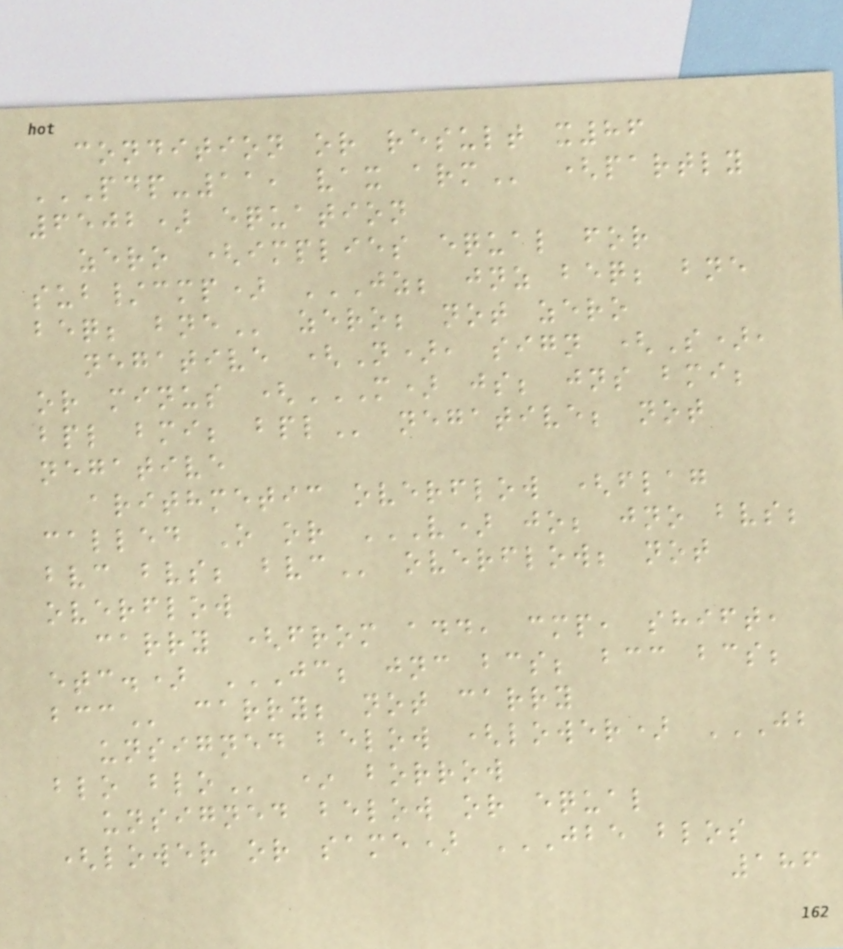condition or result x86
PDP-11, VAX ARM (partly
6502) equation
zero (implies equal for
sub/cmp) JZ; JNZ BEQ; BNE
BEQ; BNE zero; not zero
negative (N), sign (S),
or minus (M) JS; JNS BMI;
BPL BMI; BPL negative; not
negative
arithmetic overflow (flag
called O or V) JO; JNO BVS;
BVC BVS; BVC overflow; not
overflow
carry (from add, cmp, shift,
etc.) JC; JNC BCS; BCC BCS;
BCC carry; not carry
unsigned below (lower) JB
BLO BLO * borrow
unsigned below or equal
(lower or same) JBE BLOS
186
